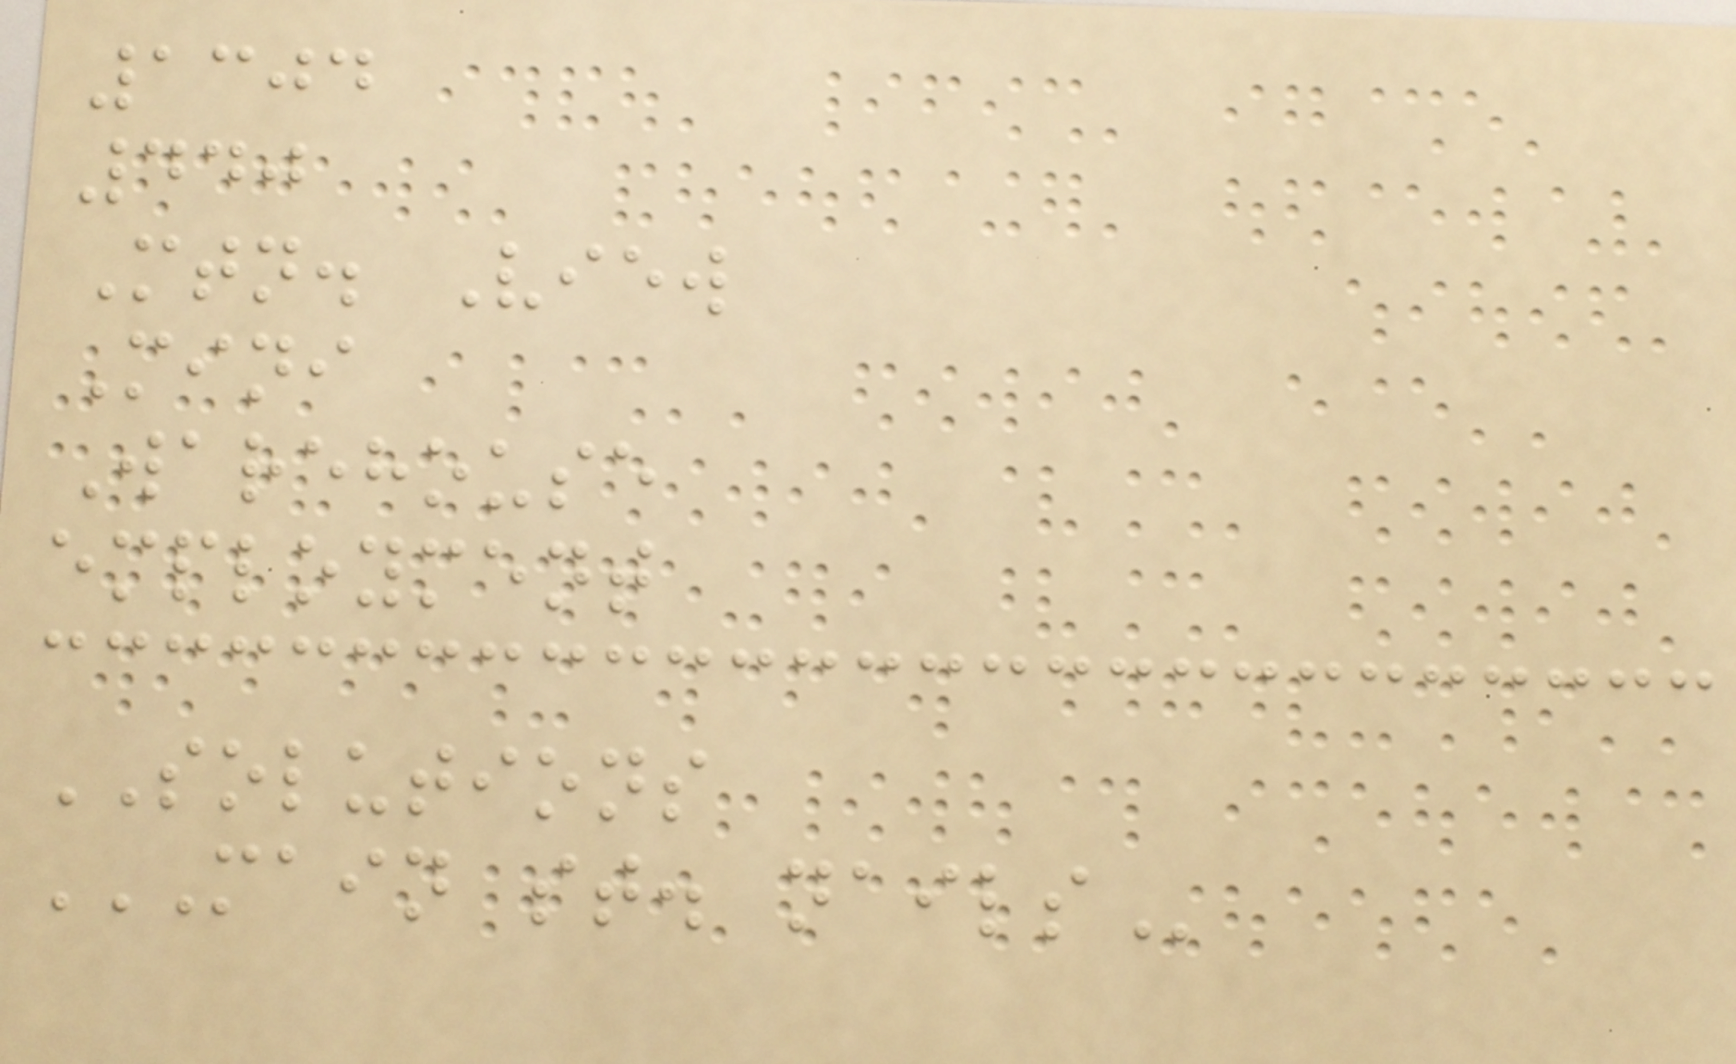1304
440
Mtn. View
Mini
Warehouse
employment
SOLUTIONS
MAIN ST. NAILS
